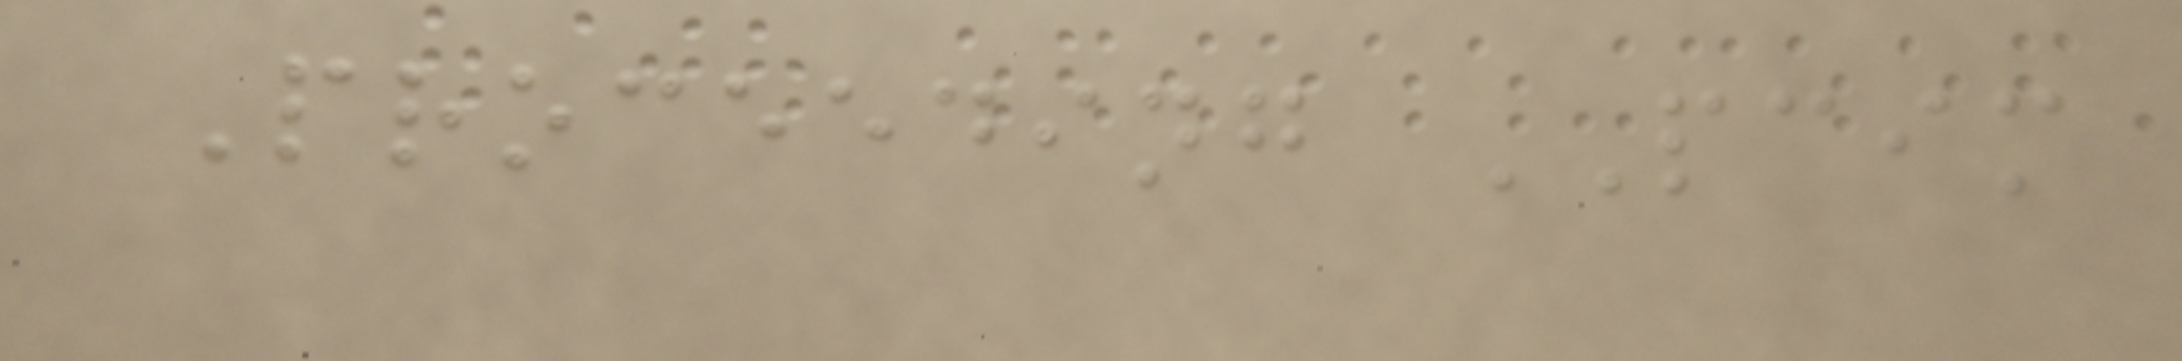Proceeding PCIM
